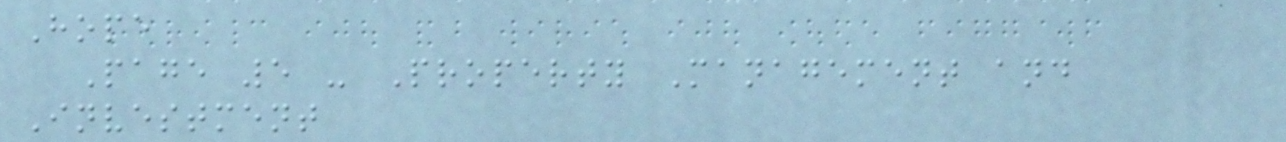Hope
Page 5 - Property Management and
Investment
